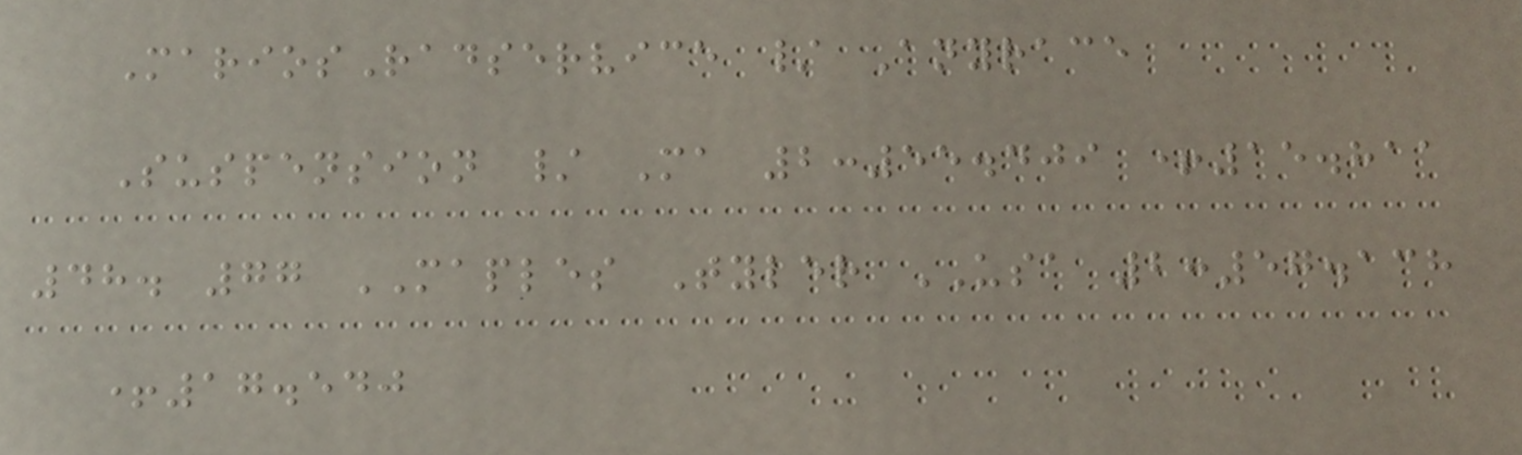MariosRadservice / Anyrace
Suspension / Ma 2:55.409 +15.811
48. 77 MAPLES Tyler USA 2:57.138
+17.540
